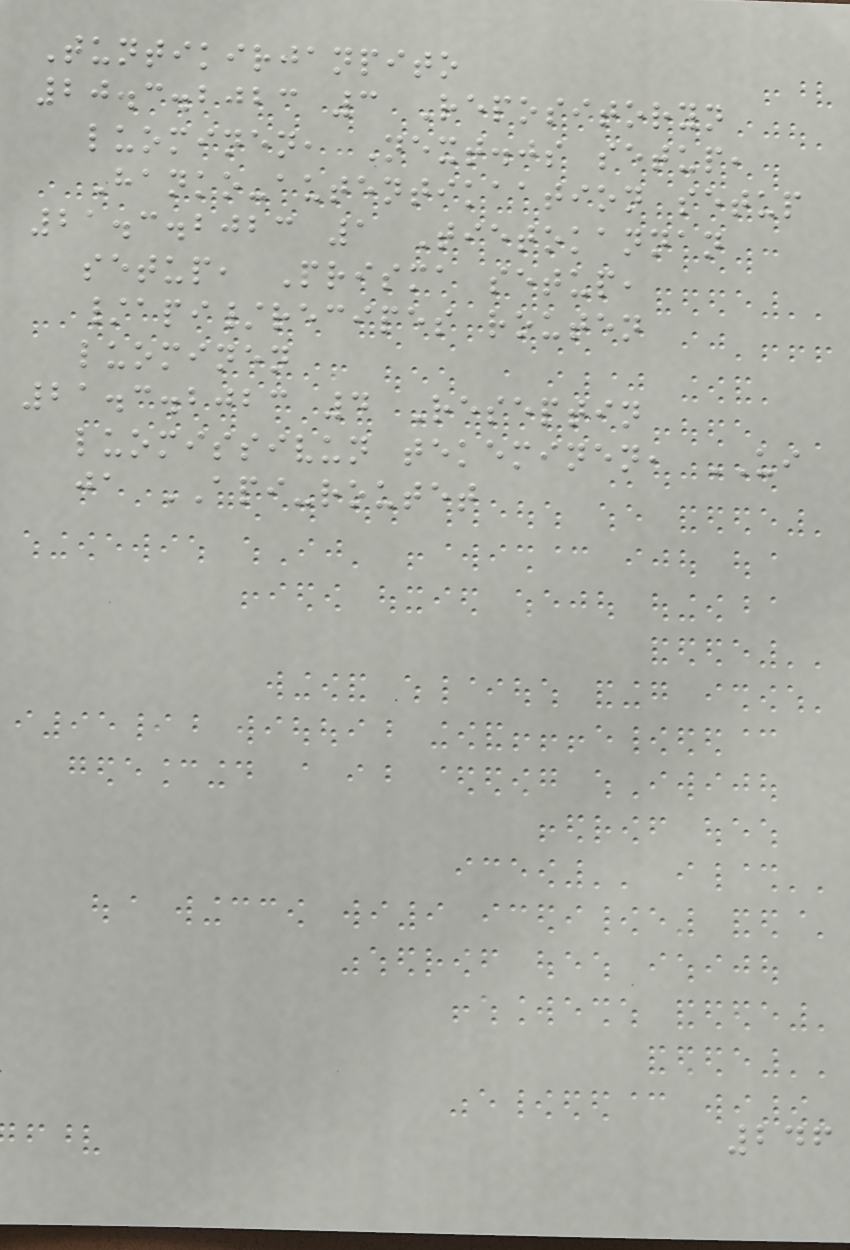Tuntikirjanpito
20.3.2023 3 Repositoryn
luominen, Next.js setup,
Hanko-autentikaation setup
21.3.2023 1 Tietokannan
setup, Prisma setup,
/api/recipes routen
luominen
21.3.2023 4 Reseptin
luomissivun tekeminen, UI
ja API-routet
246
